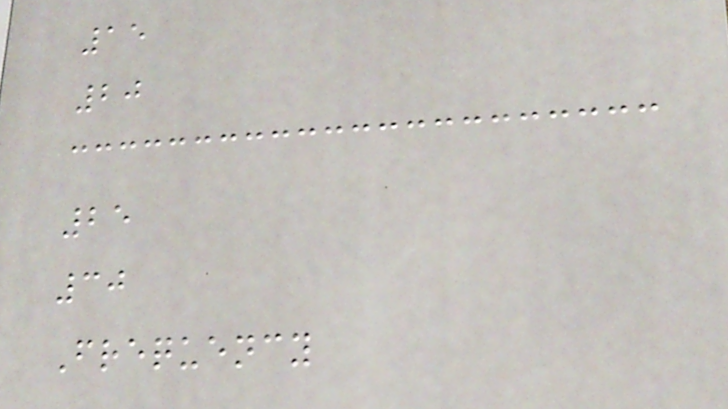15
20
25
30
Frequency
